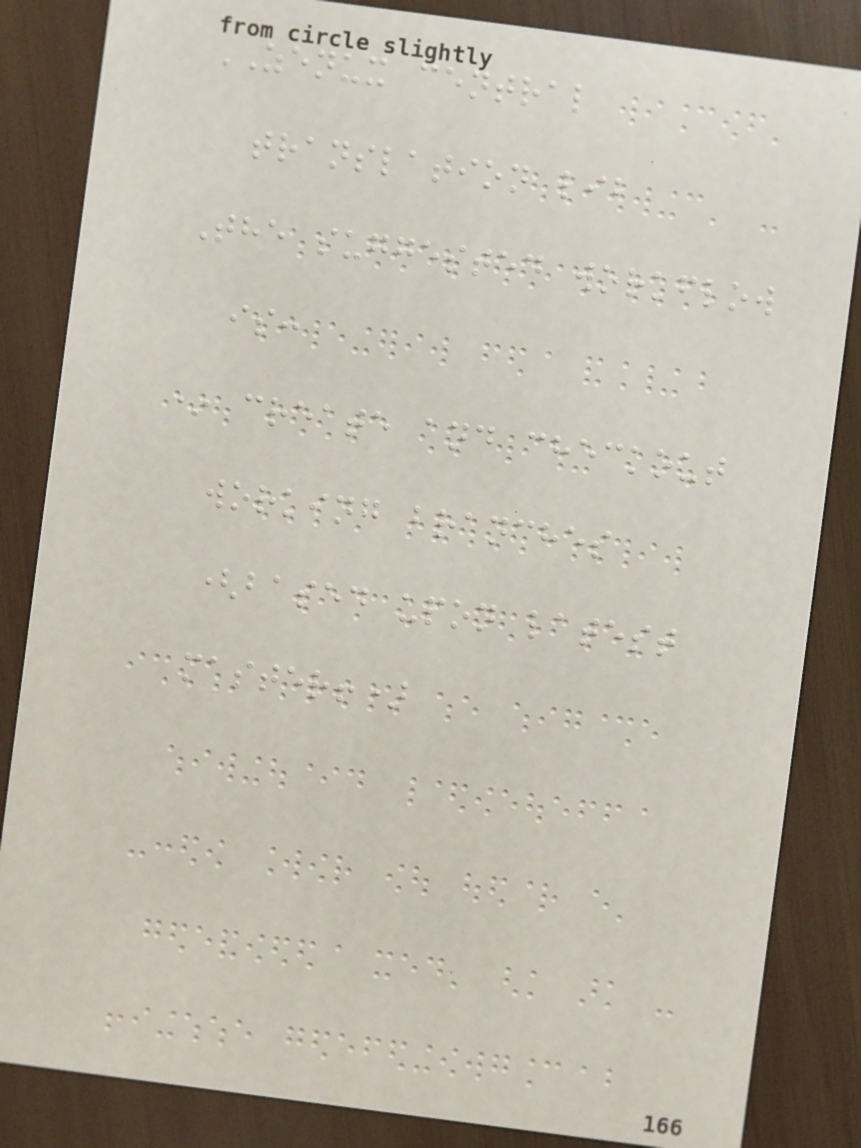ZENUX central
translation lib
The suggested workflow
is:
* create and checkout
working branches
(based upon latest
master!)
